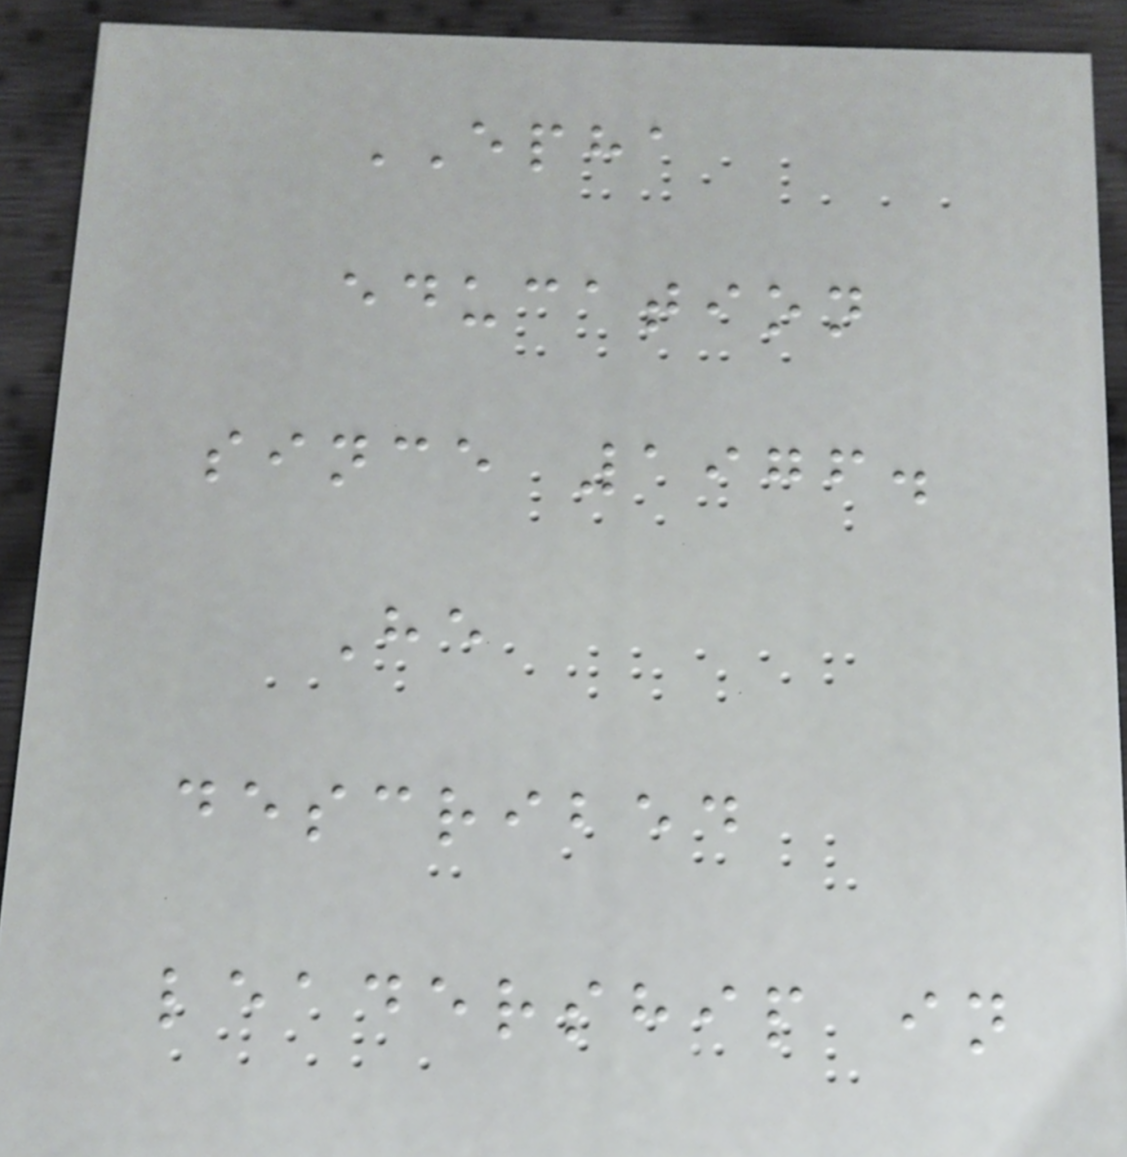EPHA
education
since 1976.
He
described
leadership in
